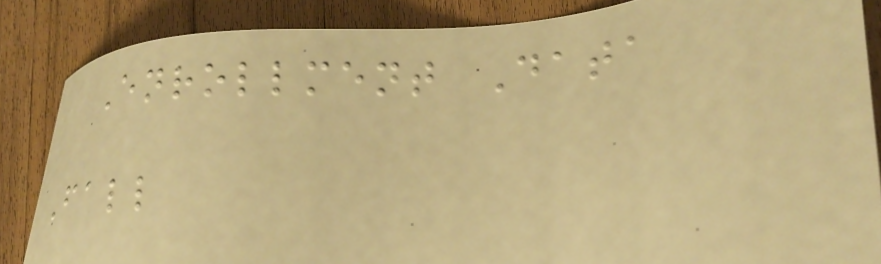Enrollment Data
Fall
